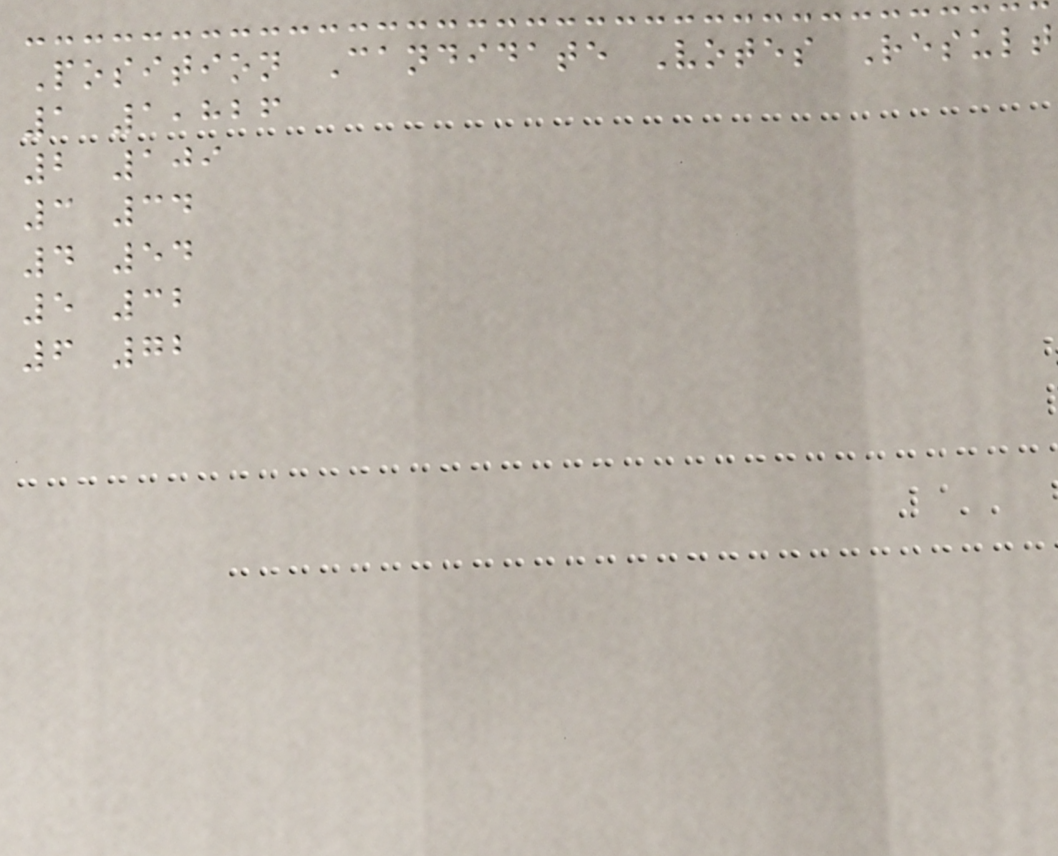Position Candidate Votes Result
1 1,826
2 109
3 34
4 54
5 32
6 72
